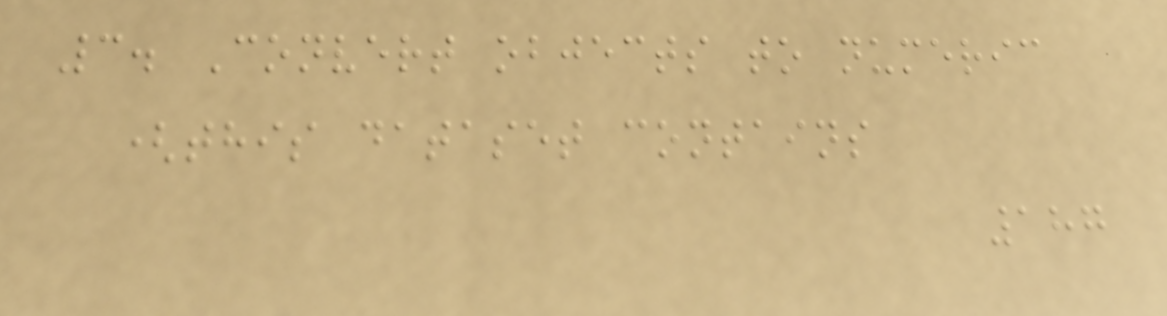3. Convert objects to numeric
(this dataset contains
187
